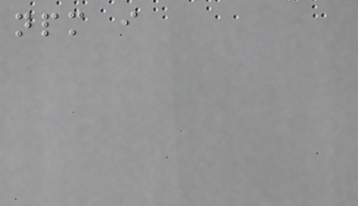npm i
